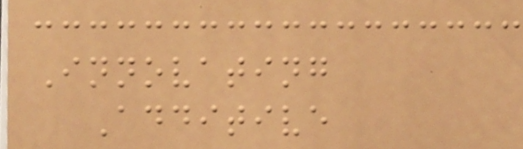Innovating
Additive
